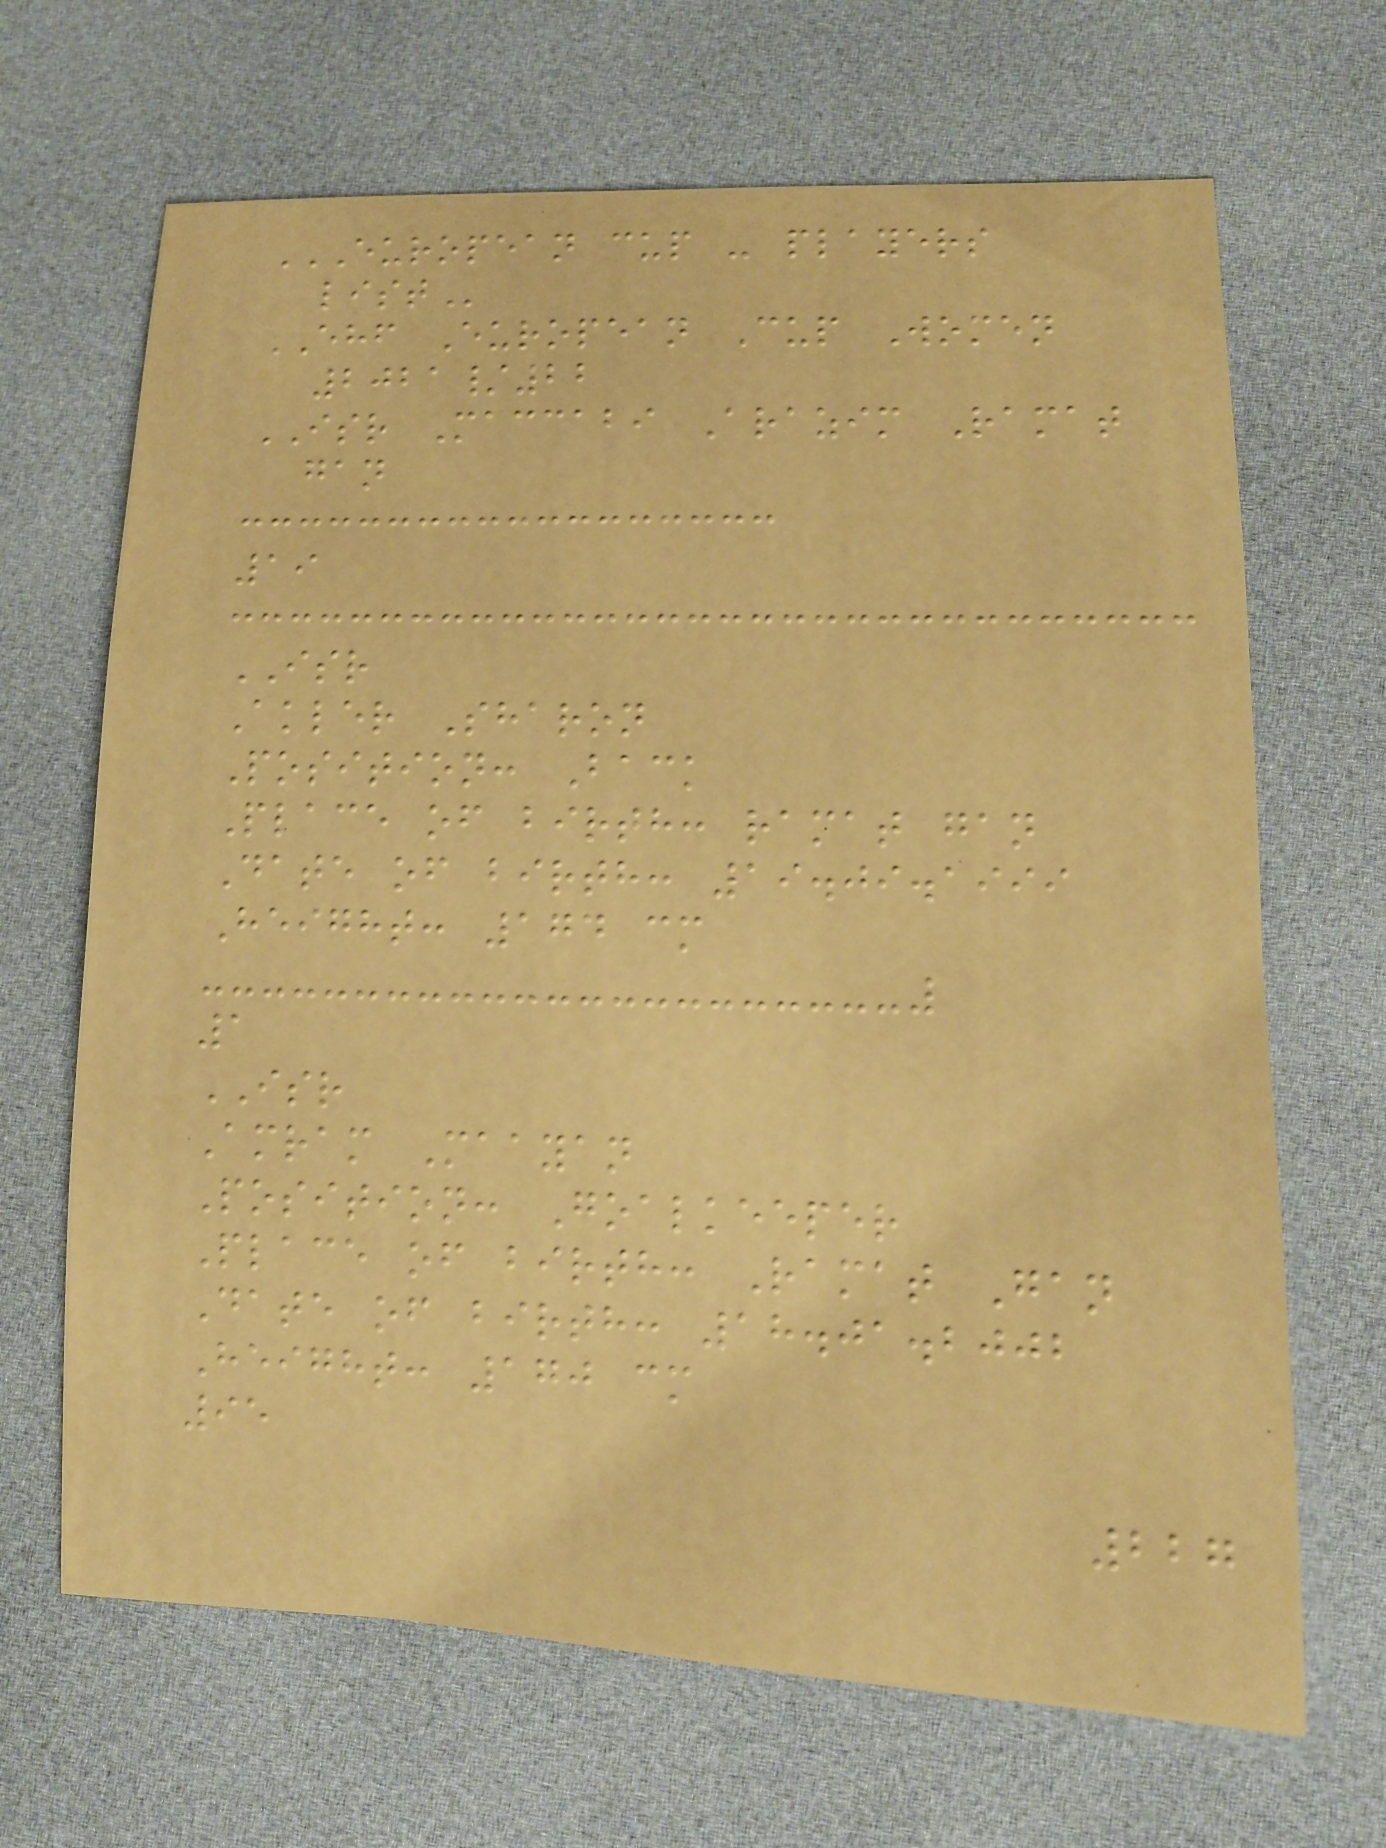EUROPEAN CUP - PLAYERS
LIST
EHF European Cup Women
2021/22
ISR Maccabi Arazim Ramat
gan
19
ISR
Akler Sharon
Position: Back
Place of birth: ramat gan
Date of birth: 19.09.1999
Height: 174 cm
1
ISR
Amram Maayan
Position: Goalkeeper
Place of birth: Ramat Gan
Date of birth: 18.01.2002
Height: 170 cm
95
227
